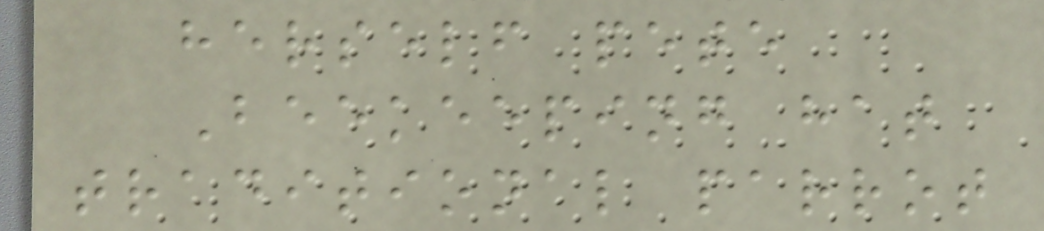herself pete
Beekeeping hat
traditional parrot
